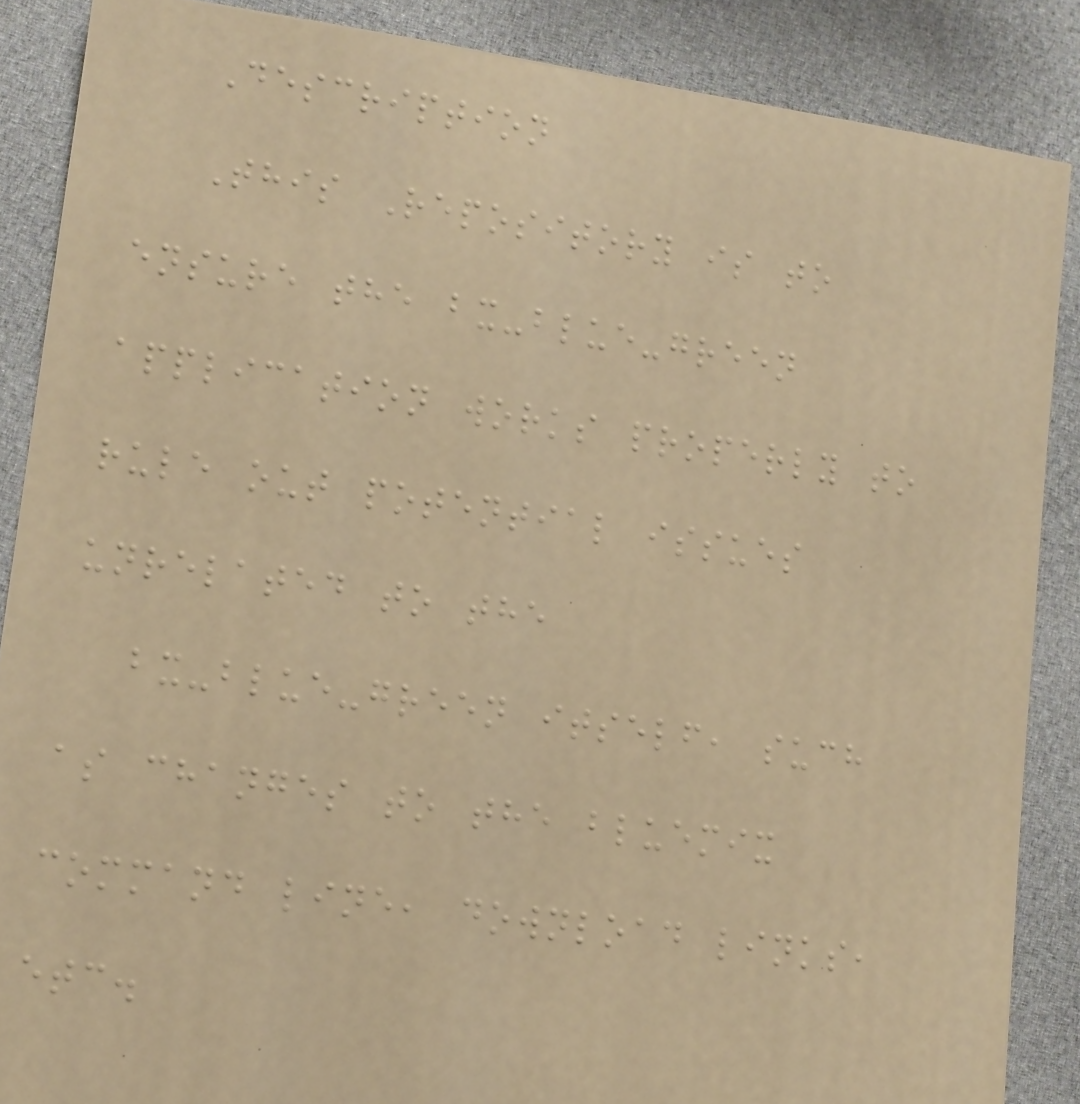Description
This Repository is to
ensure the bx-blue-green
application works properly to
rule out potential issues
unrelated to the
bx-blue-green itself, such
as changes to the bluemix
command line, download links,
etc.
